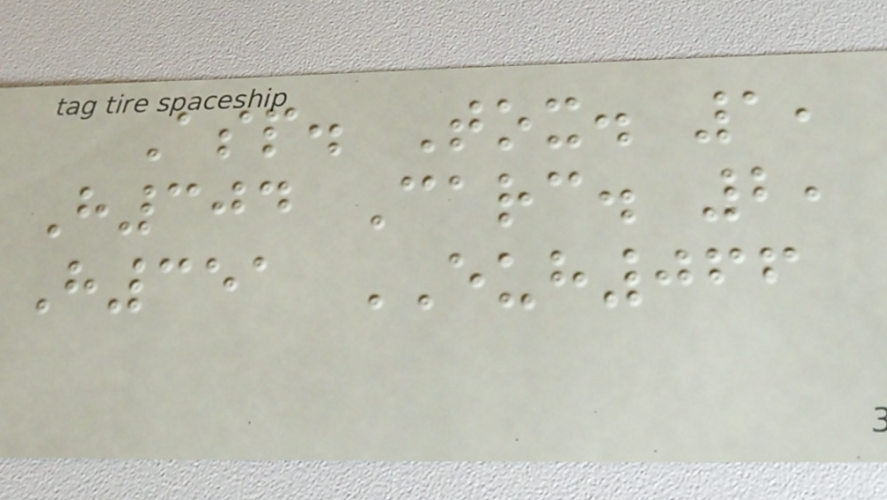Asp. Tox. 1,
H304 Carc. 2,
H351 EUH066
